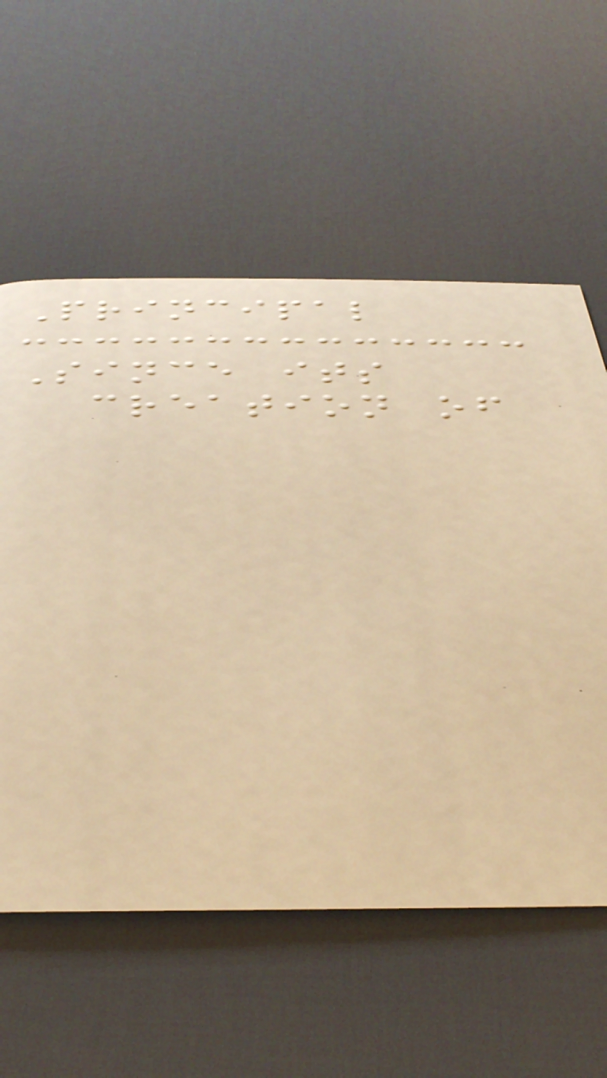Principal
Since its
creation of
